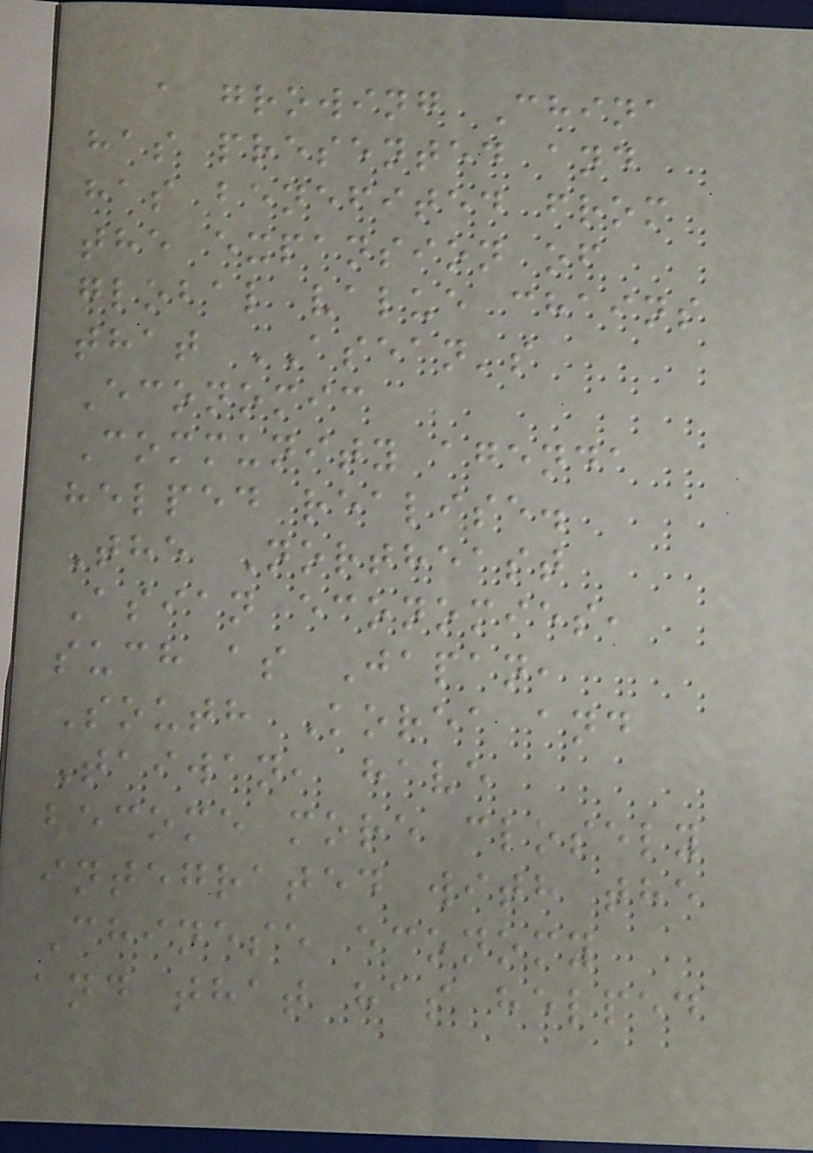a growing China
has presented and
has benefited from
the expansion of
global value chains
that ASEAN's
Economic
Community agenda
helped realise.
The Northeast
Asian economies,
such as Japan,
South Korea and
Taiwan, have
become more closely
integrated with the
Chinese economy
and that has helped
